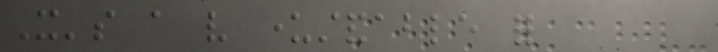It's a very understandable for
